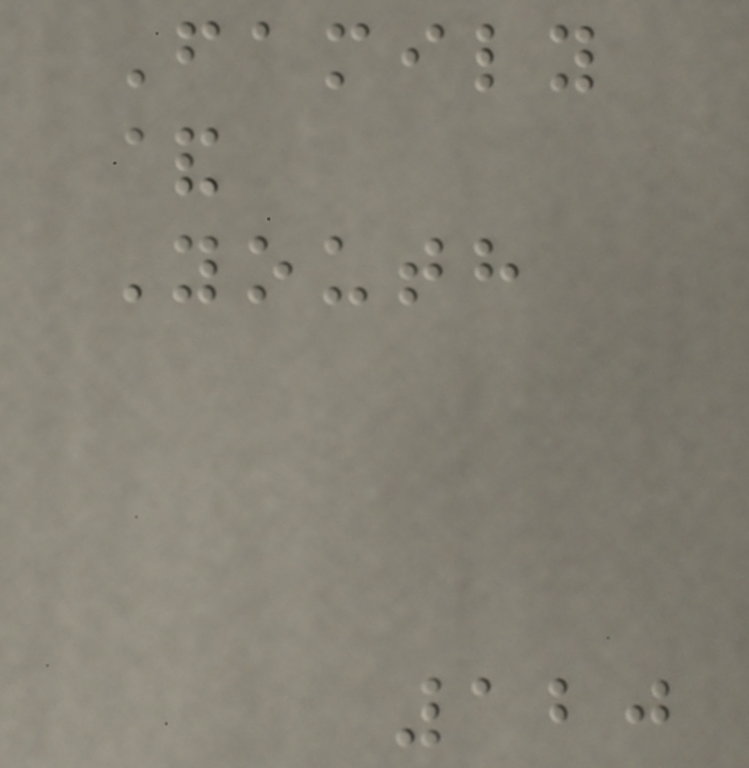Family
&
Youth
120
